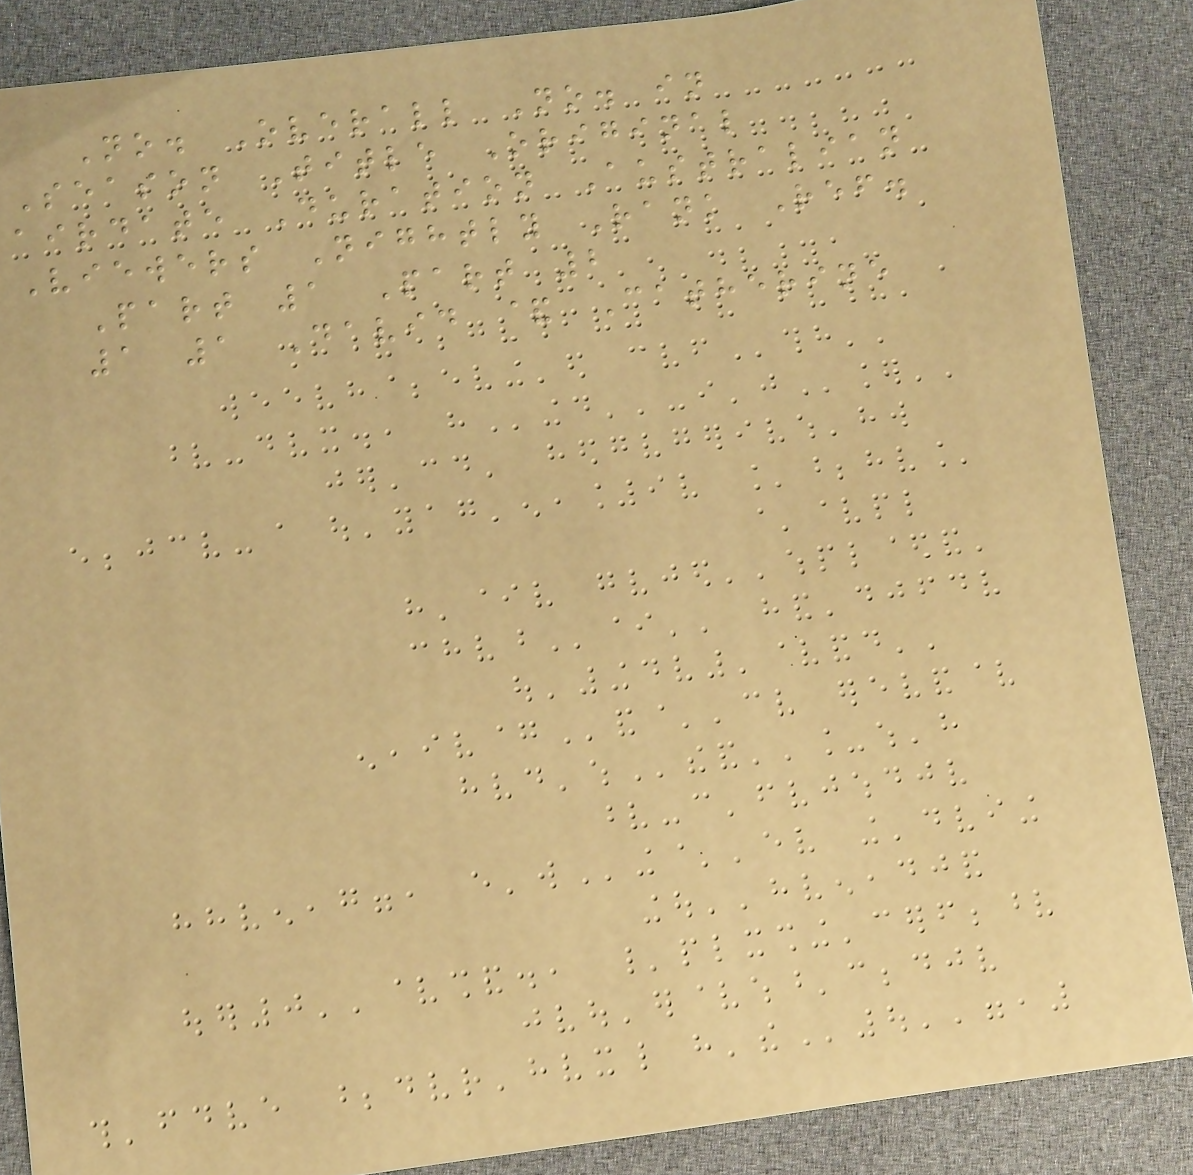No. Overall No. in
Season Title Original
airdate Duration Australian
Viewers Nightly Rank Ref.
Part 1 Part 2
1 1 David & Catherine
